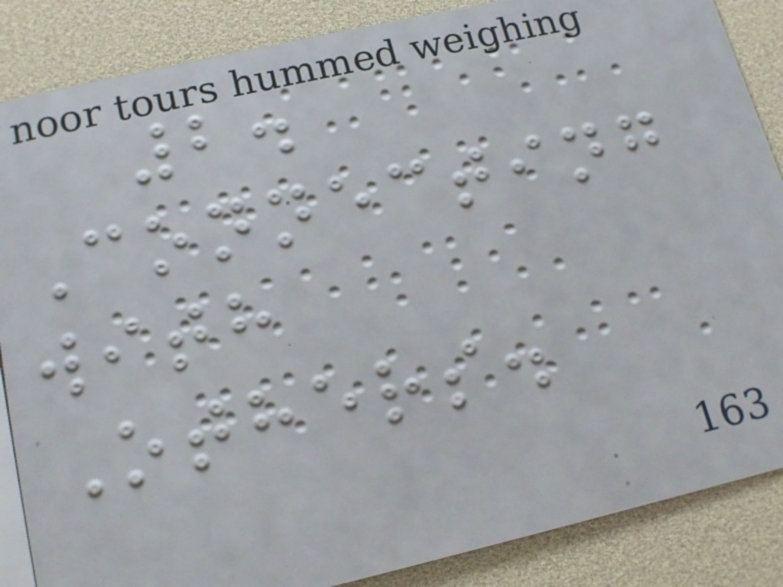2.
Connecting
with
Others.
